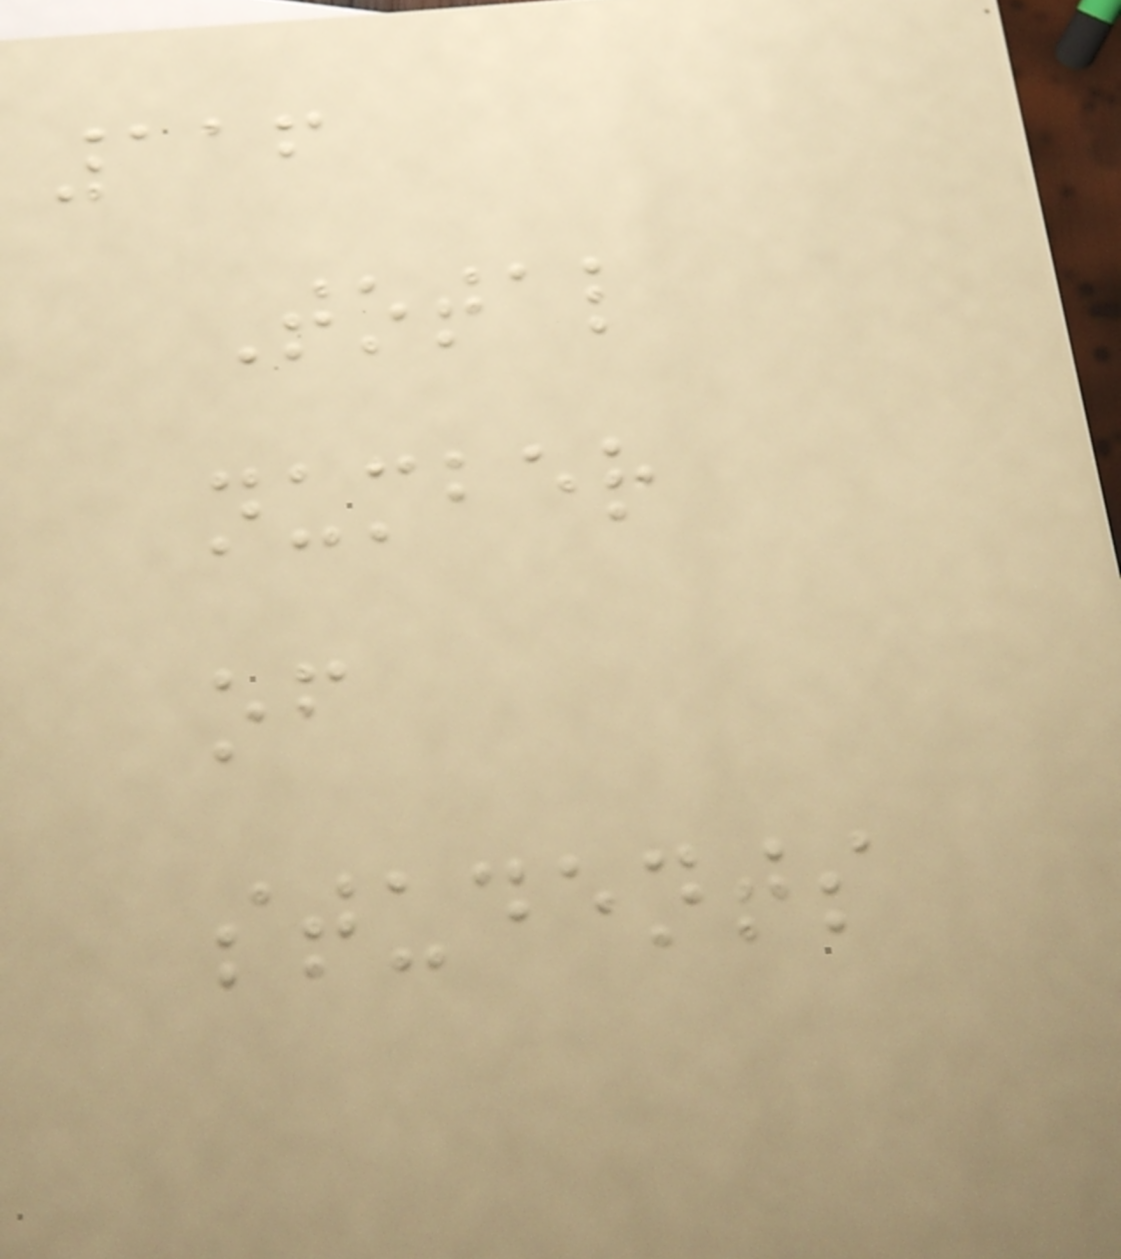116
Total
number
of
students
